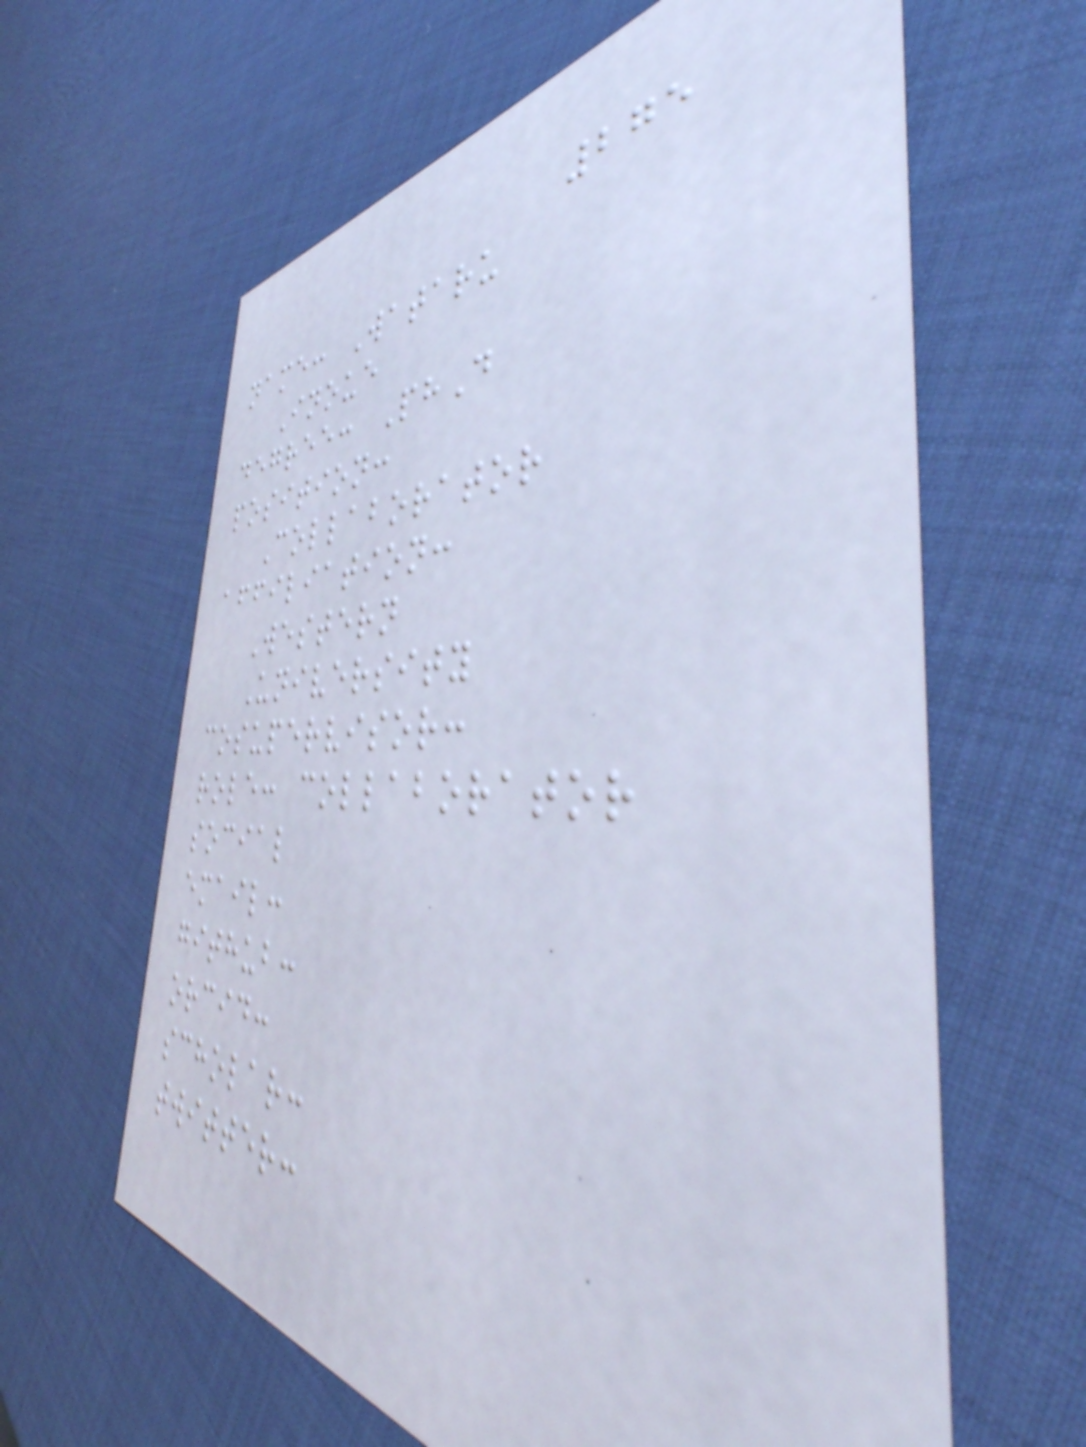275
name: Wataru
Inoue
degree: PhD
position:
Collaborator
affiliation:
Western
University
cosupervisor:
role: collaborator
social
email:
github:
orcid:
scholar:
twitter:
